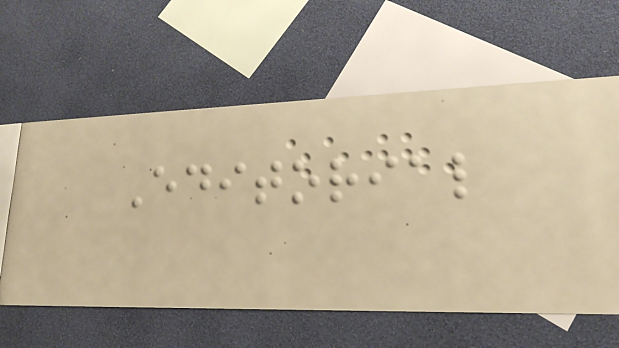Editorial
